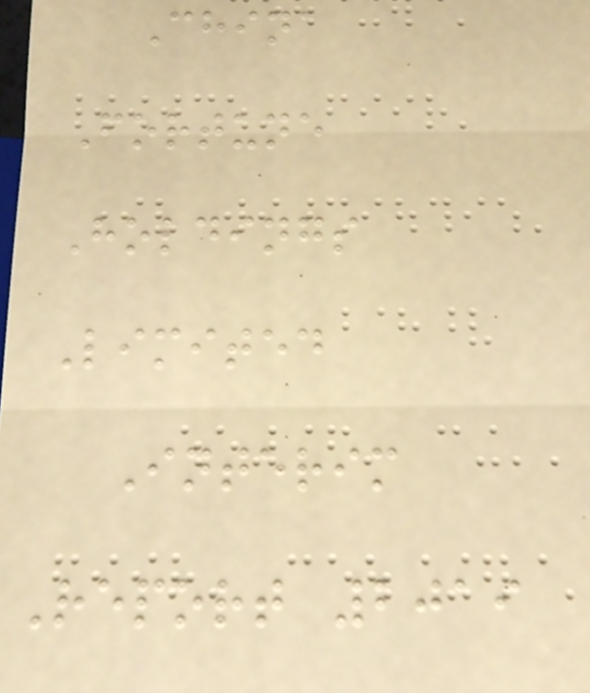China
Fortune
Holdings
Limited
Interim
Report 2019
